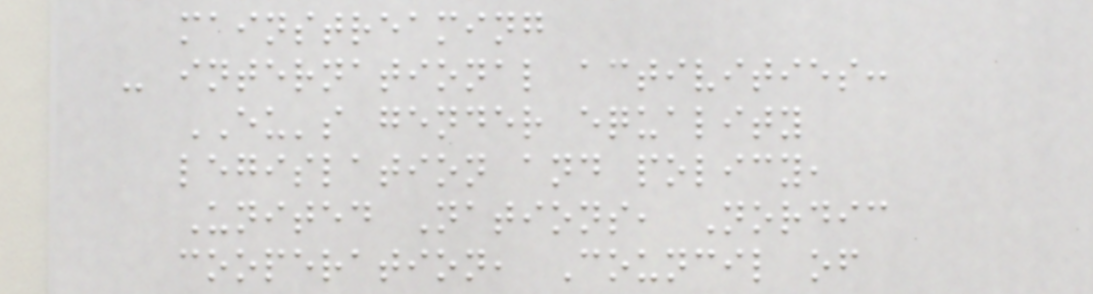mainstreaming
- international activities:
EU's gender equality
legislation and policy,
United Nations, Nordic
cooperation, Council of
